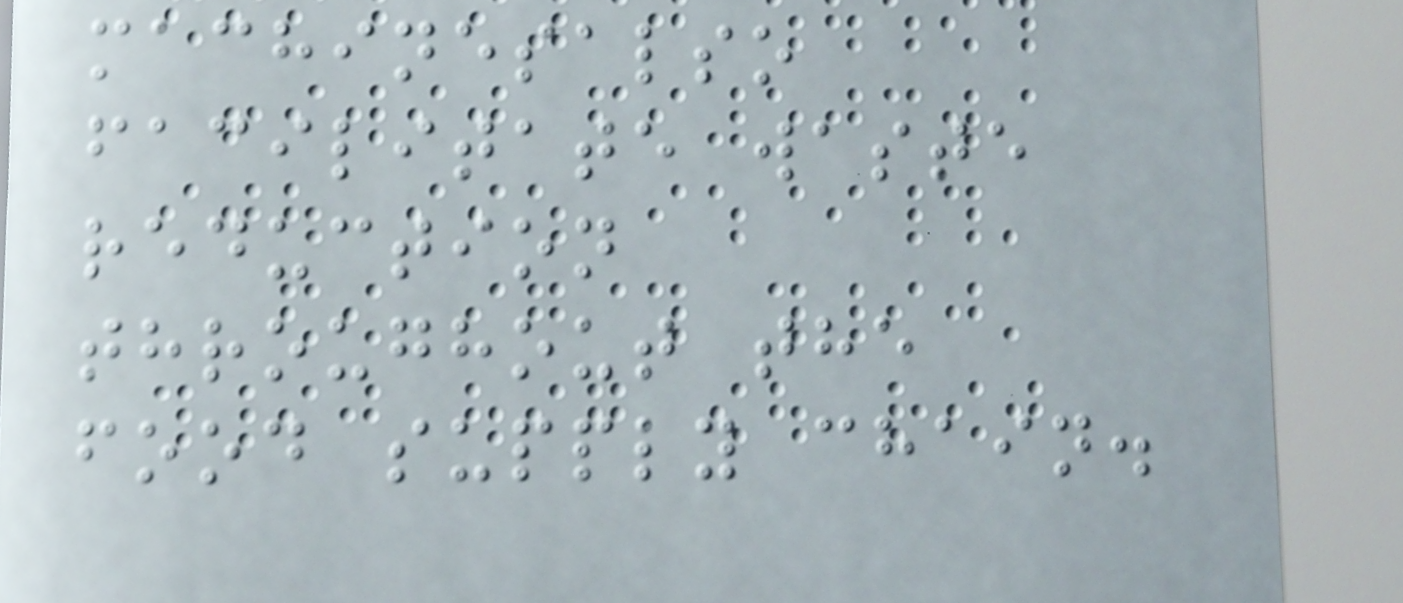machinesalso
facilitate waste
reduction
throughout the
food supply chain.
